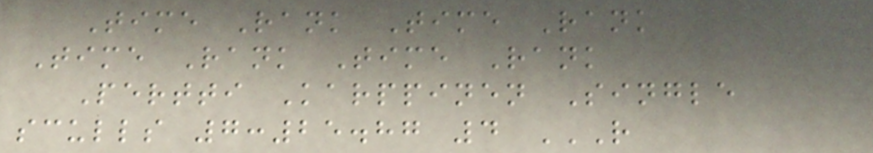Time Rank Time Rank
Time Rank Time Rank
Pertti Karppinen Single
sculls 7:25.87 4 R
